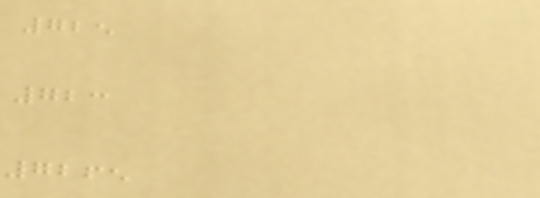725
723
7265
